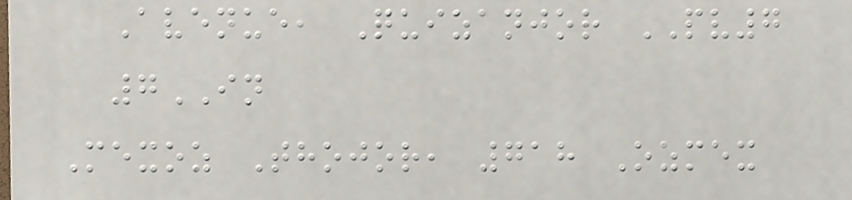Avenue, Quizanjor PV7
7IN
Mexoz Thojor, 718 Ozmex
